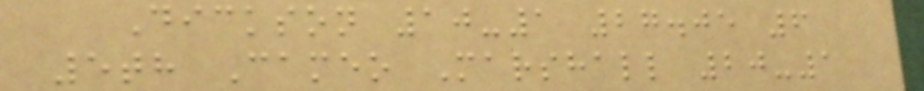Dickson 10-1 27.05 6
5th Cameo Marshall 20-1
